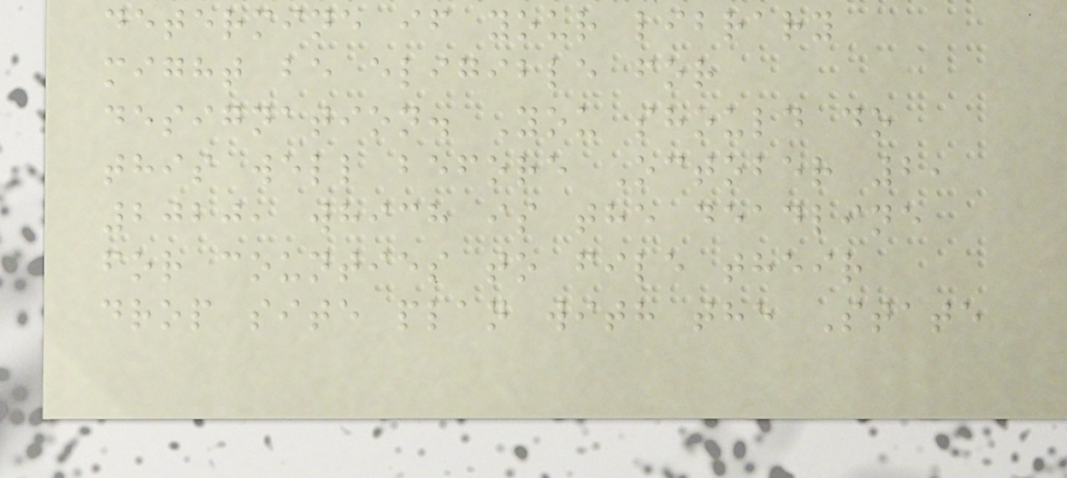determine if your library
might be eligible for
designation. You should do
this well before October 2,
2020, which is the deadline
for counties to file their
drop site plan with the State
